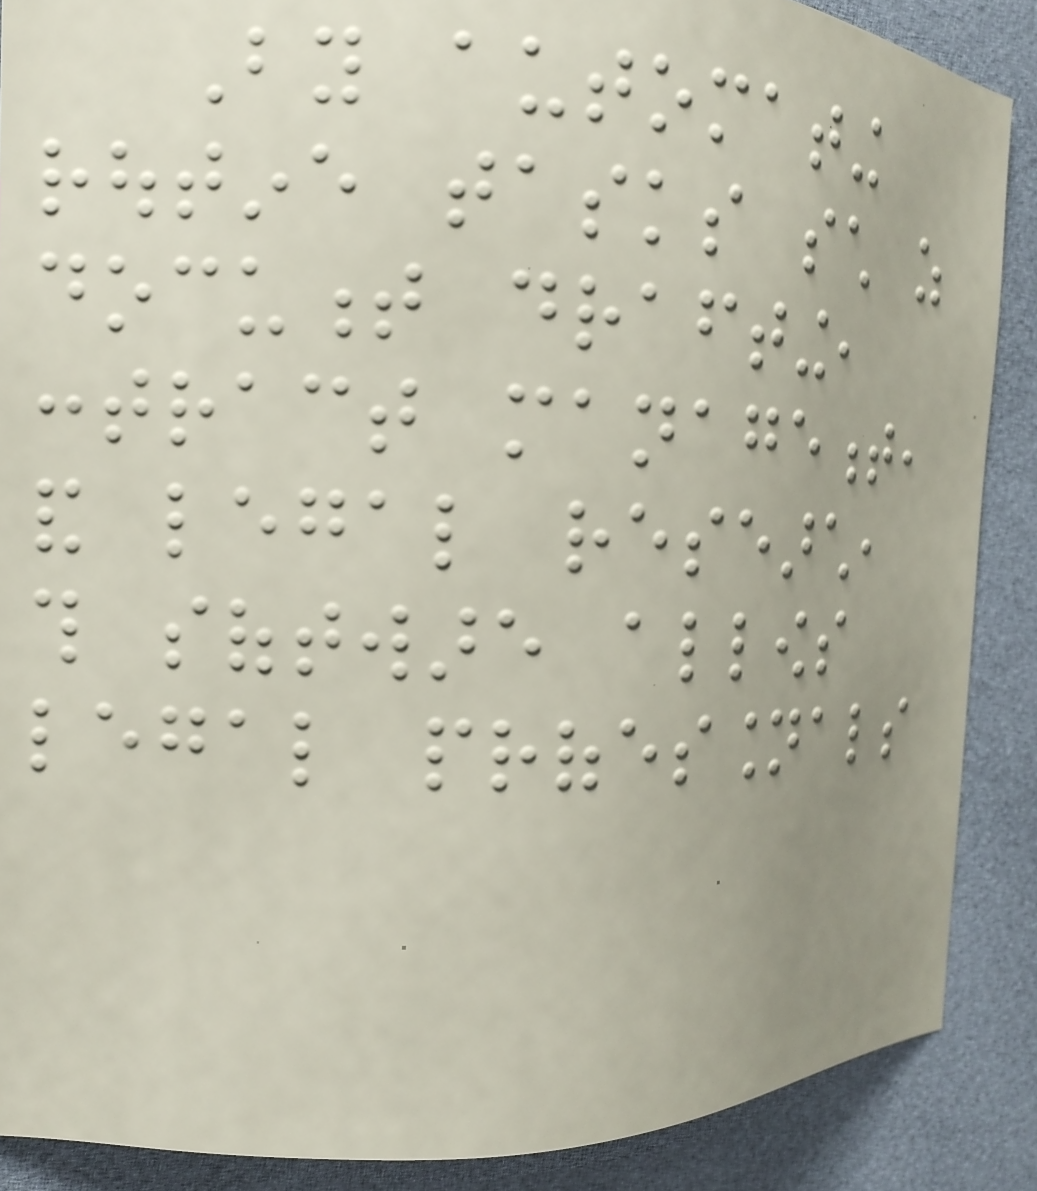By automating
routine tasks such as
document drafting,
contract management,
and legal research,
this software allows
legal professionals
